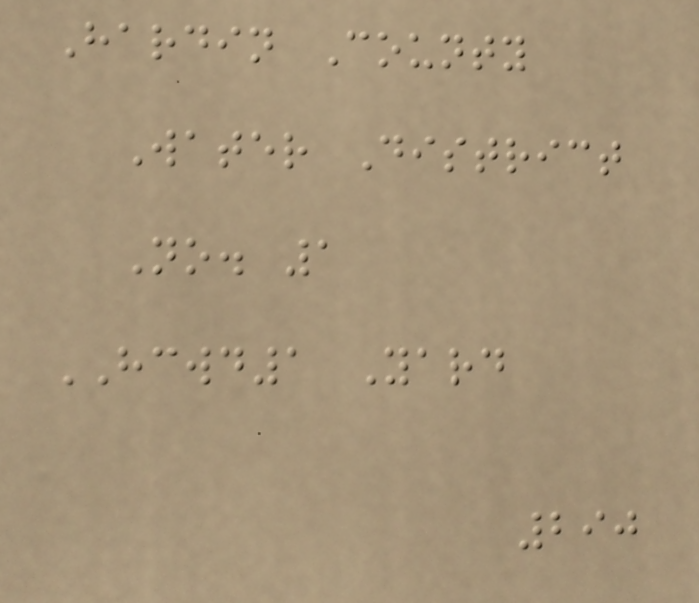Hardin County
Water District
No. 1
HCWD1 Yard
290
